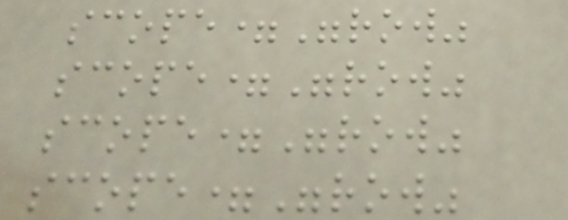scope="row"
scope="row"
scope="row"
scope="row"
